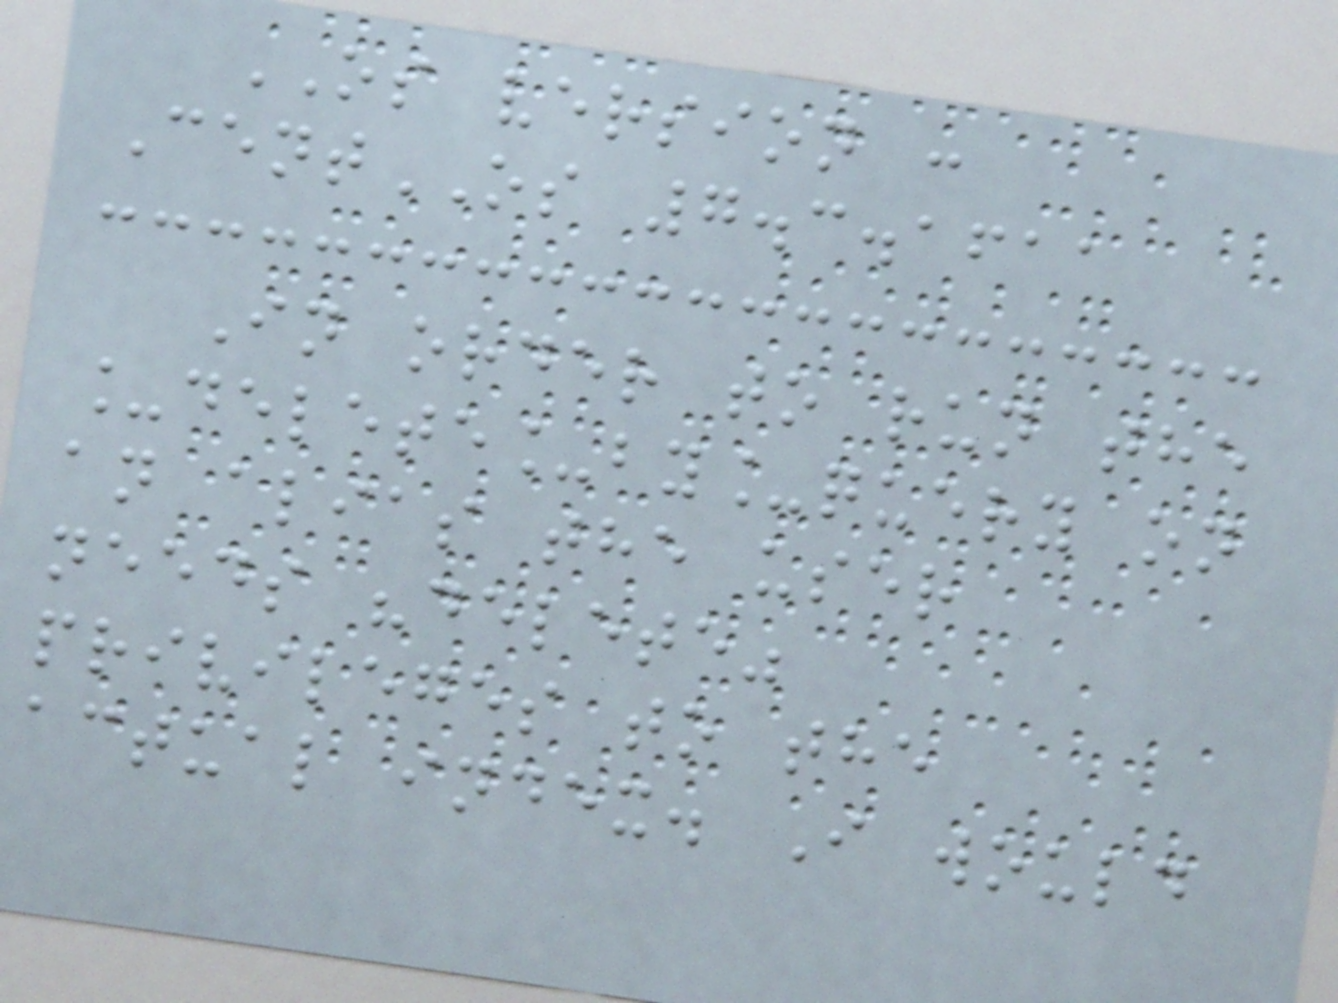OS version :
CentOS 7.3.1611
In order to run the
_delete_by_query on
an alias the user
needs "delete"
privileges to the
actual index. I would
